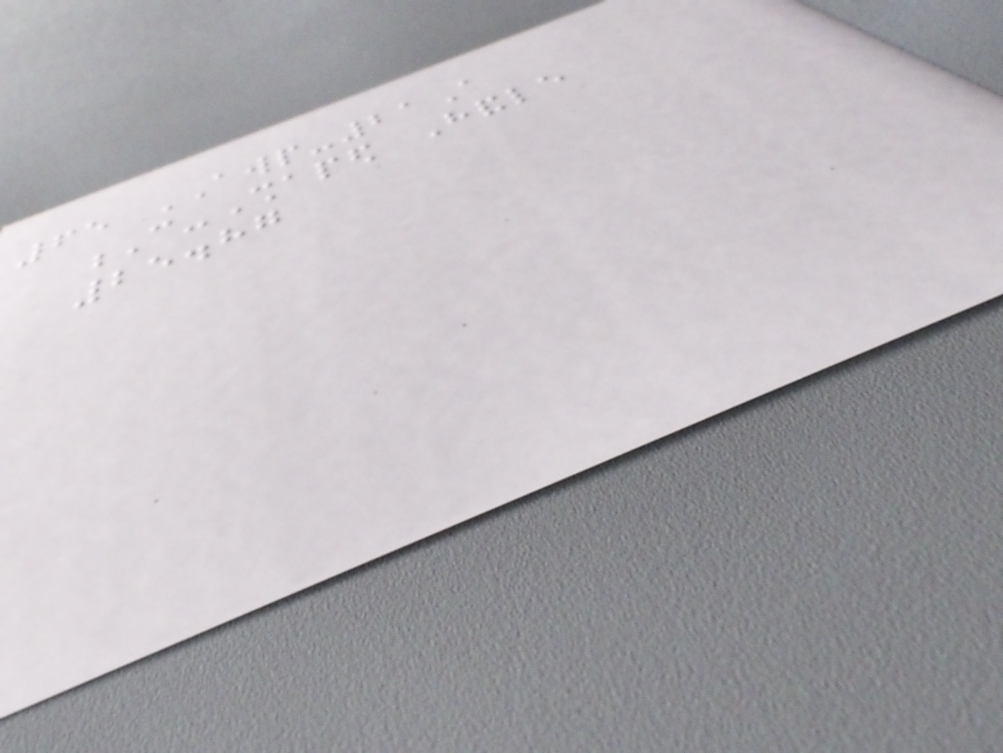65 AWP-21A
C-Shaped Handle
25.87
